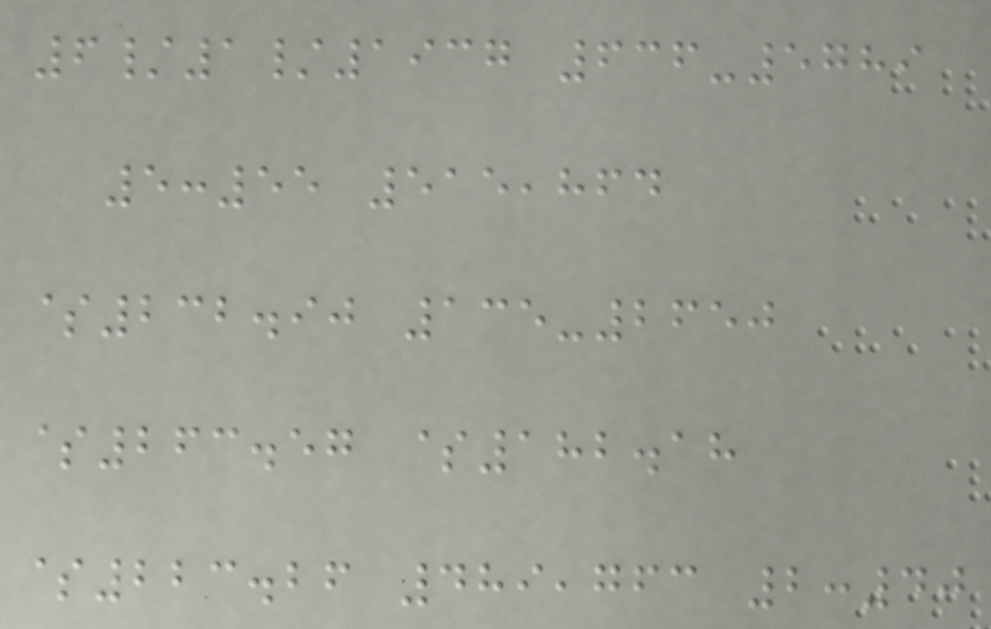6/1/1937 636-5789
5:55 515,864
$232.90 135-2650
$263.57 $182.18
$223.26 489,763 2:40
